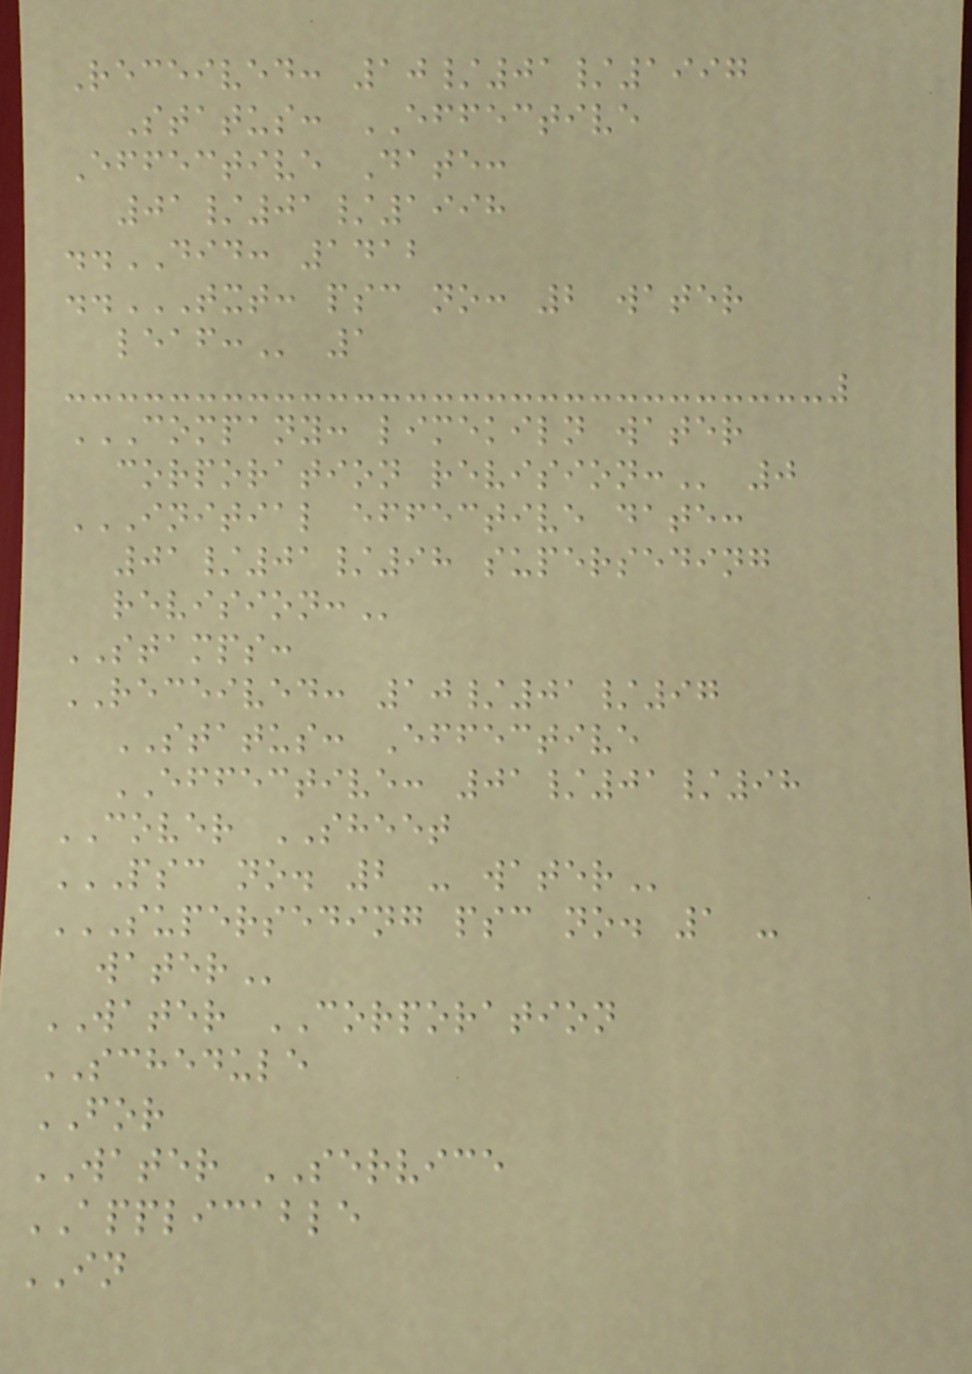Received: 10/01/1997
Status: EFFECTIVE
Effective Date:
01/01/1998
..DID: 1412
..TXT: PSC NO: 2 WATER
LEAF: 1
COMPANY: LIMEKILN WATER
CORPORATION REVISION: 0
INITIAL EFFECTIVE DATE:
01/01/98 SUPERSEDING
REVISION:
STAMPS:
RECEIVED: 10/01/97
STATUS: Effective
EFFECTIVE: 01/01/98
COVER SHEET
PSC NO. 2 - WATER
SUPERSEDING PSC NO. 1 -
WATER
WATER CORPORATION
SCHEDULE
FOR
WATER SERVICE
APPLICABLE
IN
